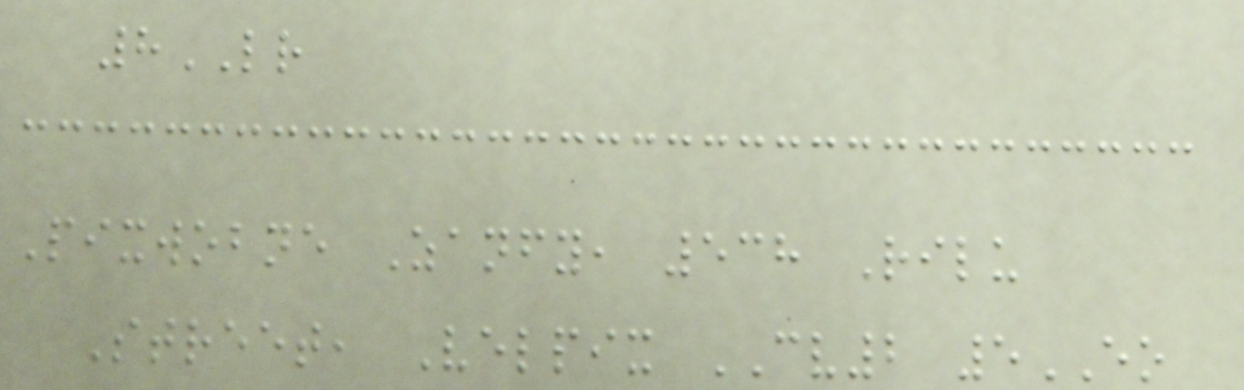8LR
Pixwobne Zanfy, 538 Rilu
Street, Velpix CV2 5EO
